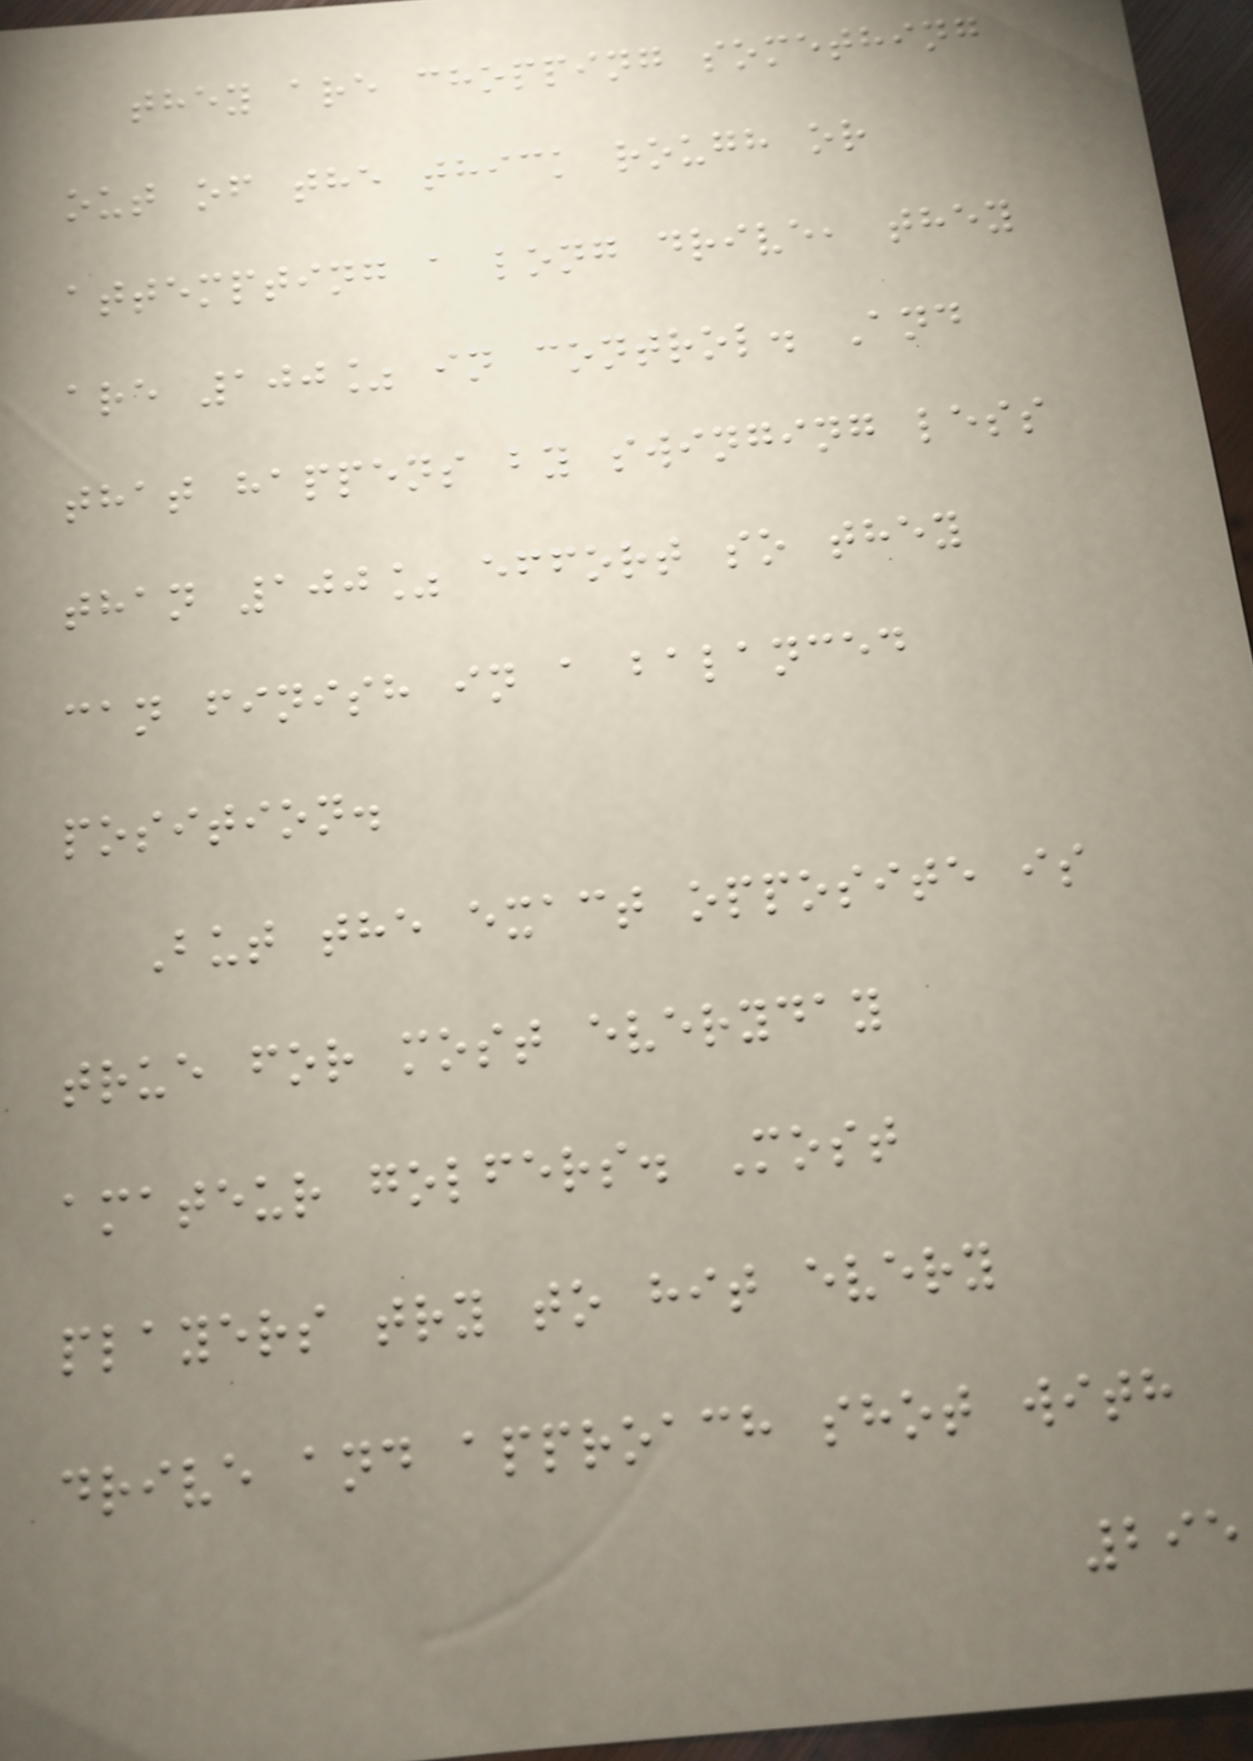they are chopping something
out of the thick rough or
attempting a long drive, they
are 100% in control. And
that happens by swinging less
than 100% effort so they
can finish in a balanced
position.
But the exact opposite is
true for most everyday
amateur golfers. Most
players try to hit every
drive and approach shot with
295
